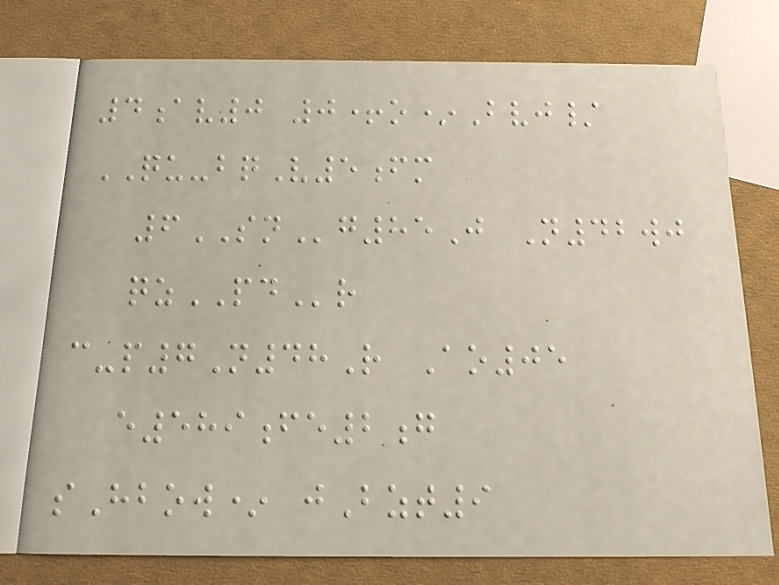4av0 0+o*Bvj/
QU-bqV5fm
6SNg85J N42wj
qzPDr
c-p7N48R Ao05
e589fe2g
sHbow* jBzt9
